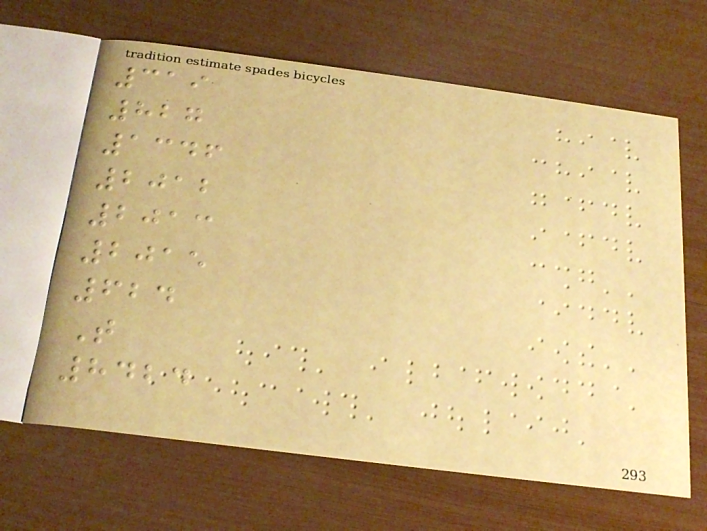319
827
1346
2012
2013
2015
624
T
8424
